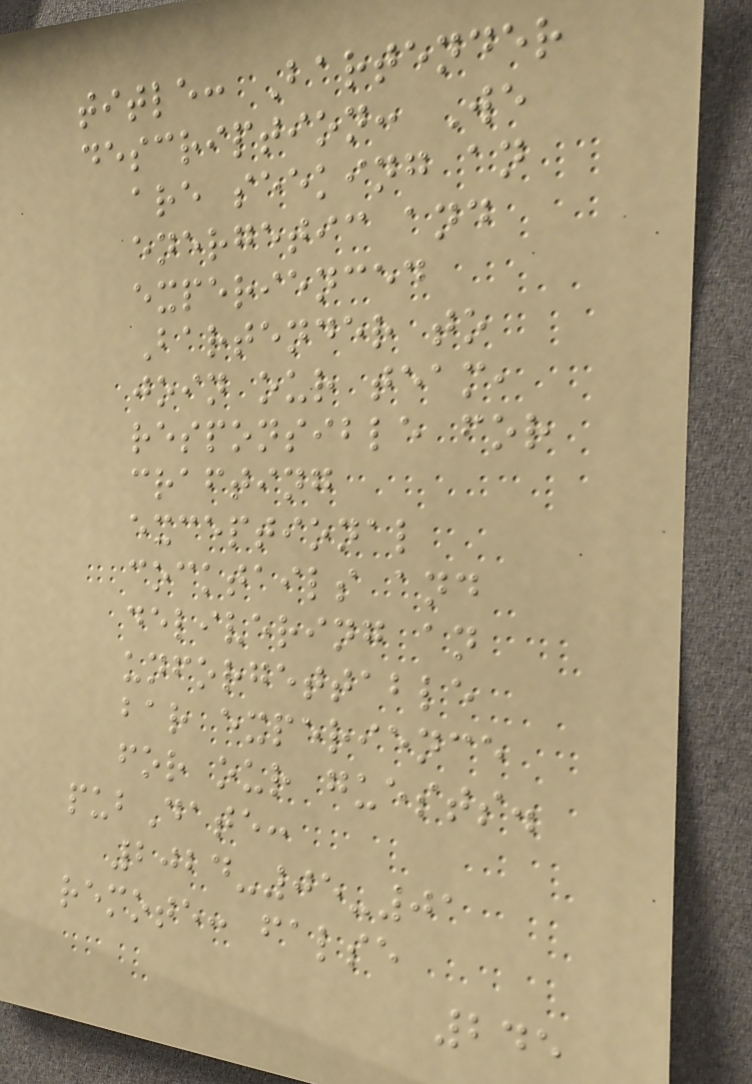title: Bartender
description: We
are seeking an
energetic and
experienced
Bartender to
join our team,
responsible for
crafting
exceptional
cocktails and
delivering an
unforgettable
bar experience
for our guests.
pubDate:
2024-05-01
remote: false
245
